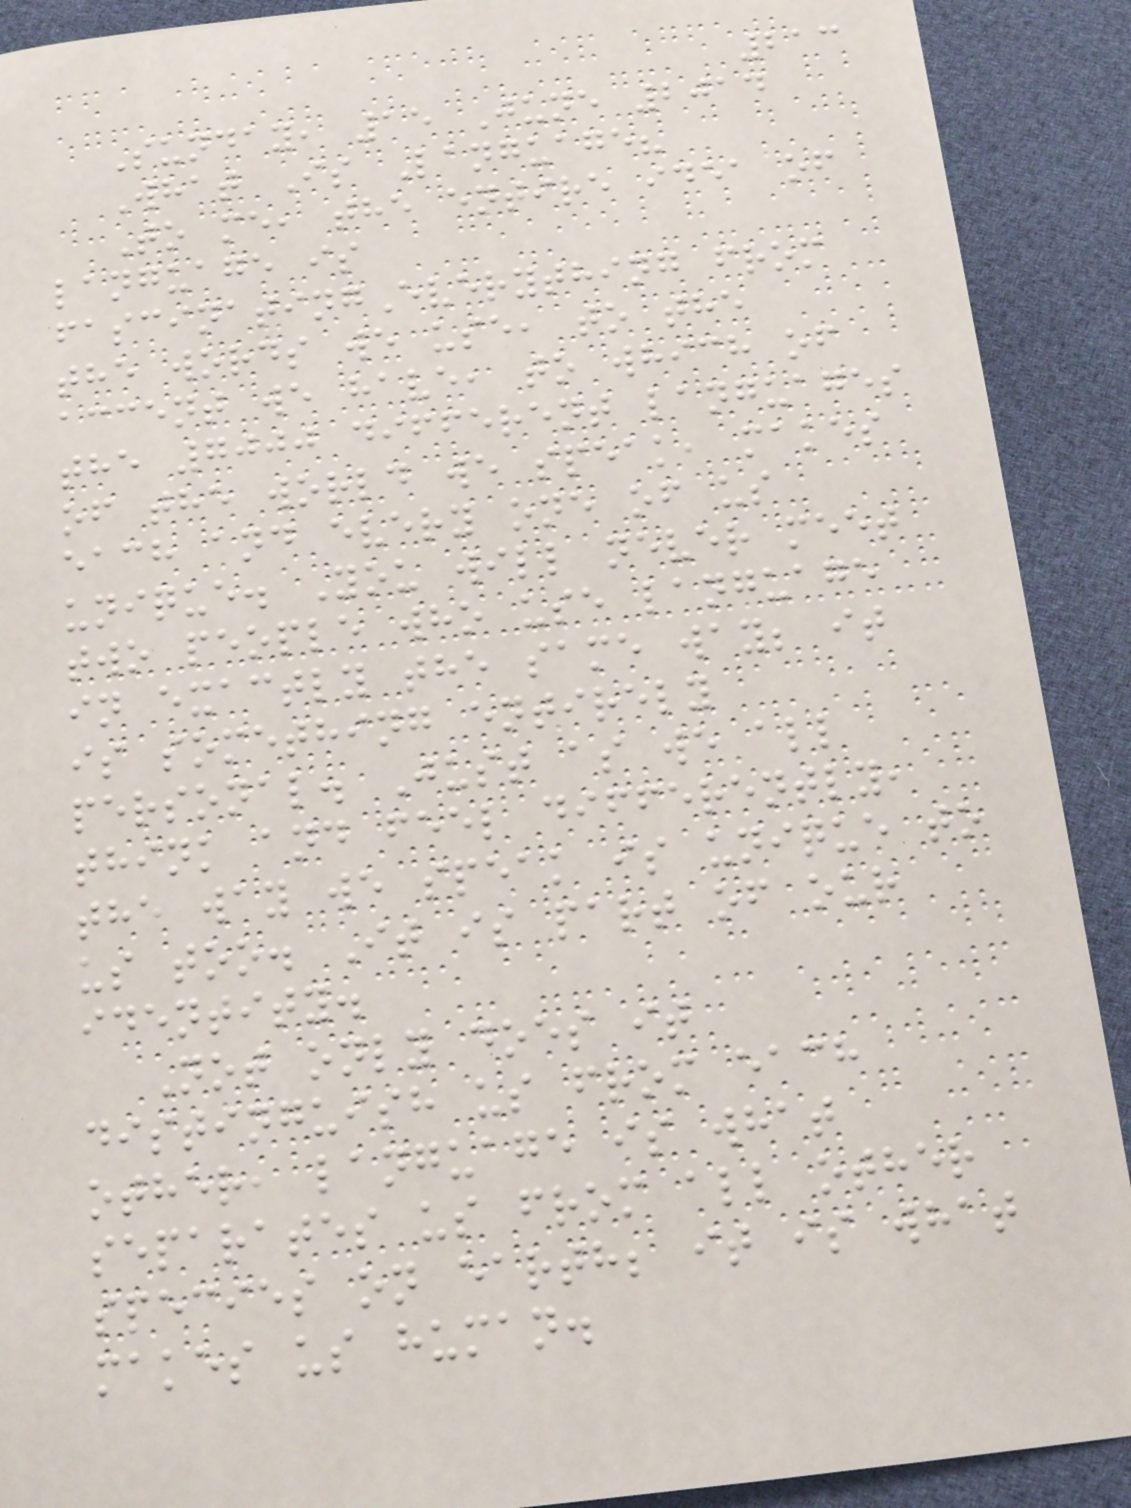213
Sunday, 15 June 2014
What Is Language?
To me, the entire idea of
language is
fascinatingEverything from
the words we use, to the
accent we have, to which of
the 7000 different languages
of the world we speak, makes
each and every one of us
unique. You will never meet
two people who use language
in exactly the same way; it
is something entirely
personal. Just as we all
think and feel differently,
the way we speak is unique to
us too. It is part of our
identity.
Not only does it
distinguish us from each
other, language is what
separates us from all other
species on earth; it is what
makes us human.
